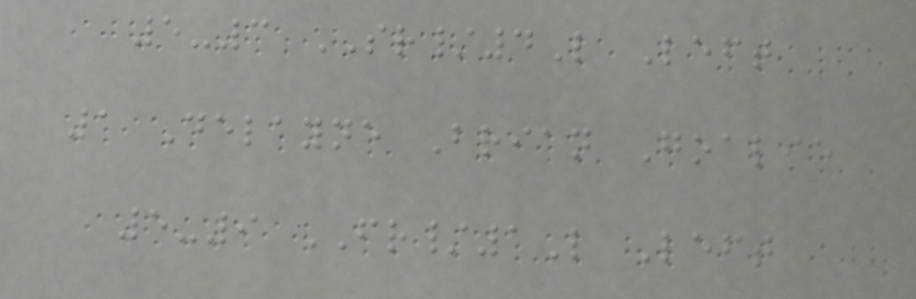5-3 SR/4L Left
1 Delayne Brian Goalie
5-9 FR/1L Left
